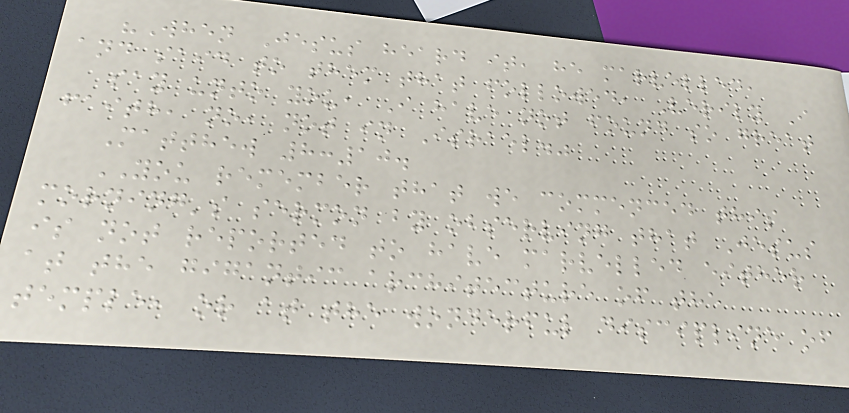"When Jesus heard it, he marvelled,
and said to them that followed, Verily I
say unto you, I have not found so great
faith, no, not in Israel."
Matthew 8:10.
YOU remember that we commenced this
morning's sermon by observing that Jesus
is not reported to have marvelled either
at the gigantic architecture of the
temple, or at the wonderful discipline of
